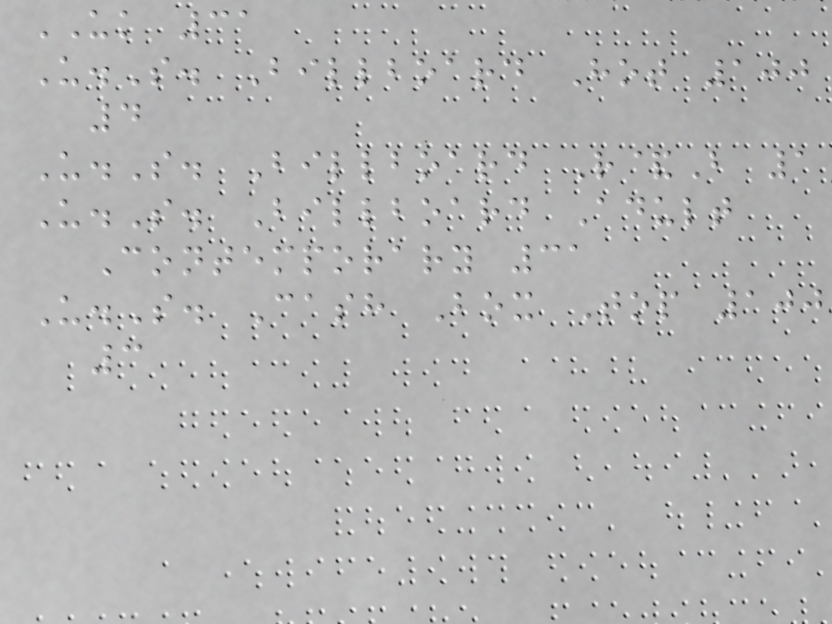UK 31
U.S. Billboard Hot 100
4
U.S. Billboard R&B 1
U.S. Billboard Adult
Contemporary 31
U.S. Cash Box Top 100
3
